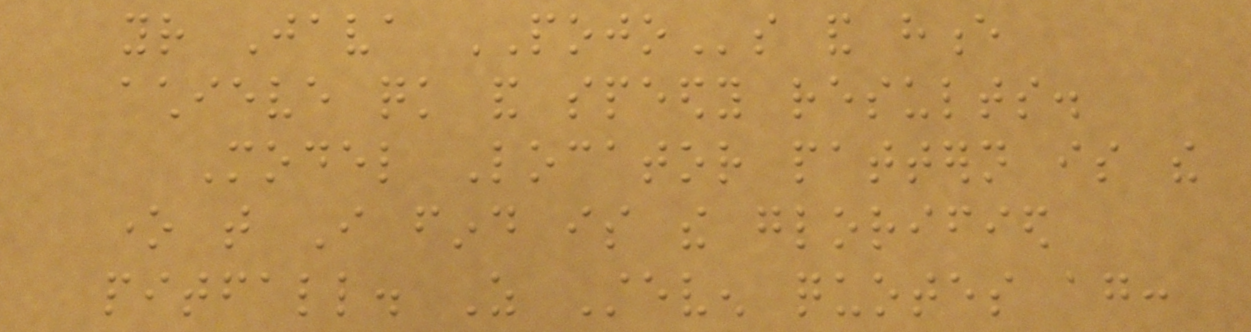your Java POJOs and hence
achieve quick and speedy results.
Model Locator pattern is the
one that I find is the glorified
pitfall. As Steven quotes again:
